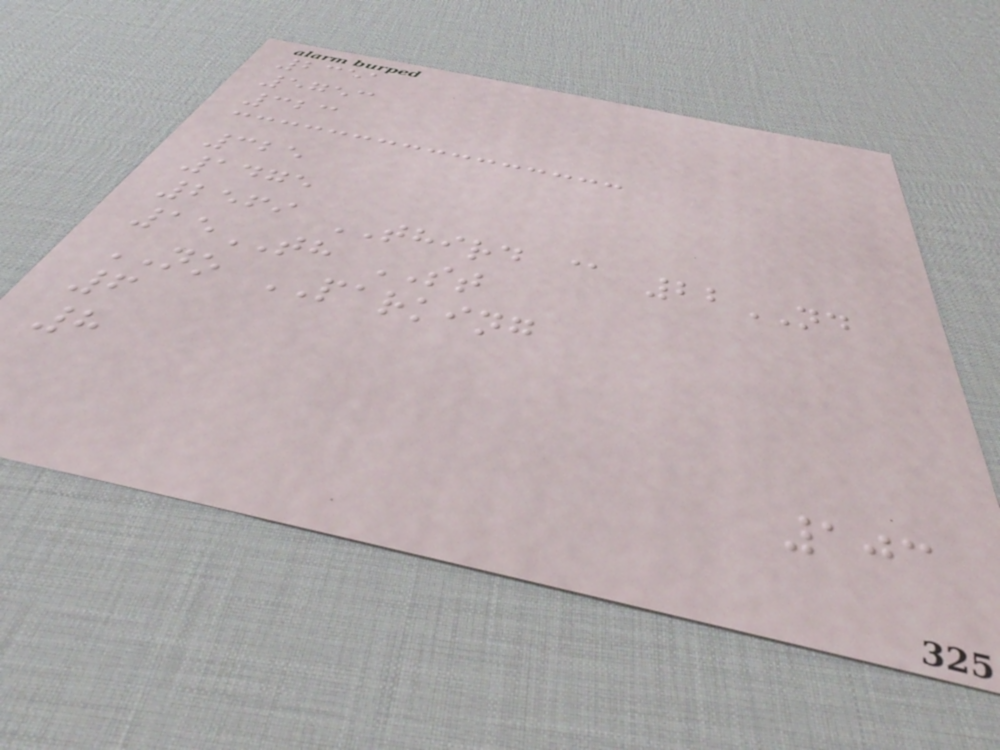2351
5753
323
325
1475
2569 THIRD @ 22ND
15TH ST
NO PARKING
6
8
103
